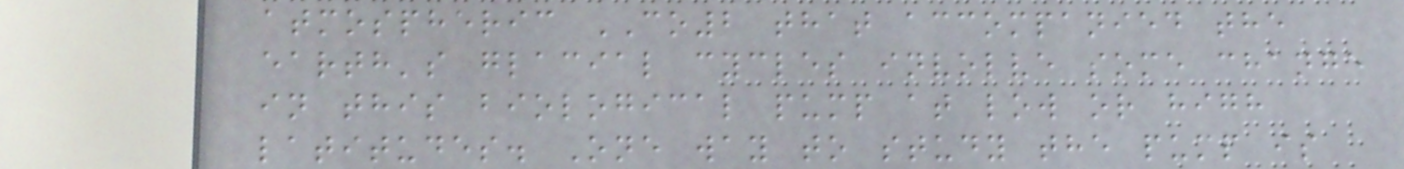atmospheric CO2 that accompanied the
earth's glacial cycles involve some change
in this biological pump at low or high
latitudes. One way to study the pump is
